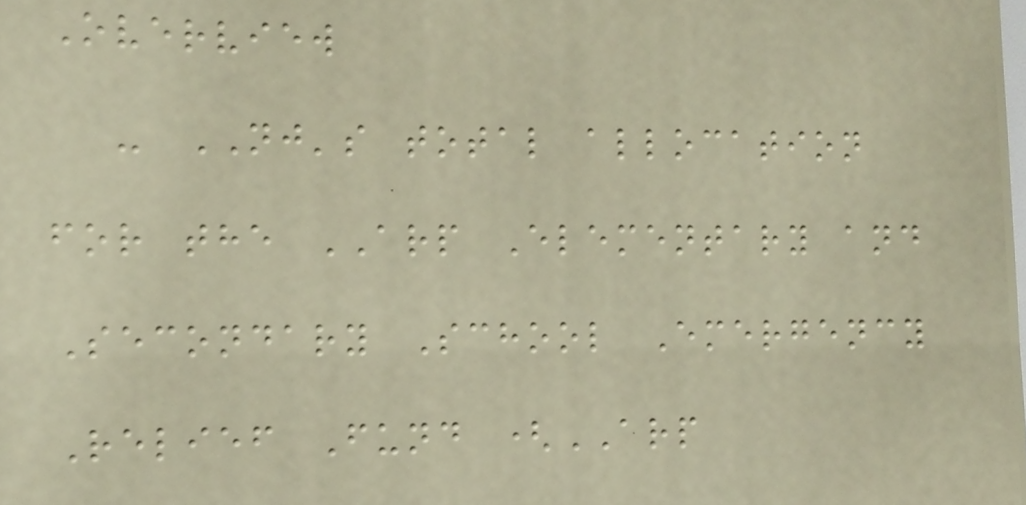Overview
- NJ's total allocation
for the ARP Elementary and
Secondary School Emergency
Relief Fund (ARP
